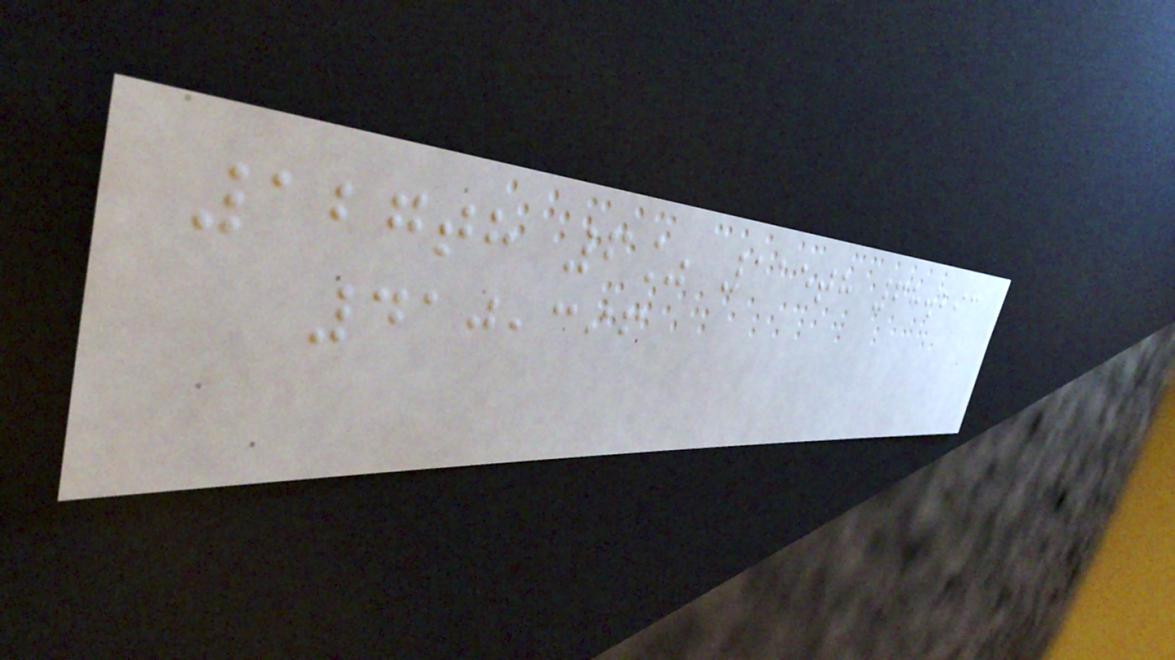127th 6% 115th 68.293
410,396
